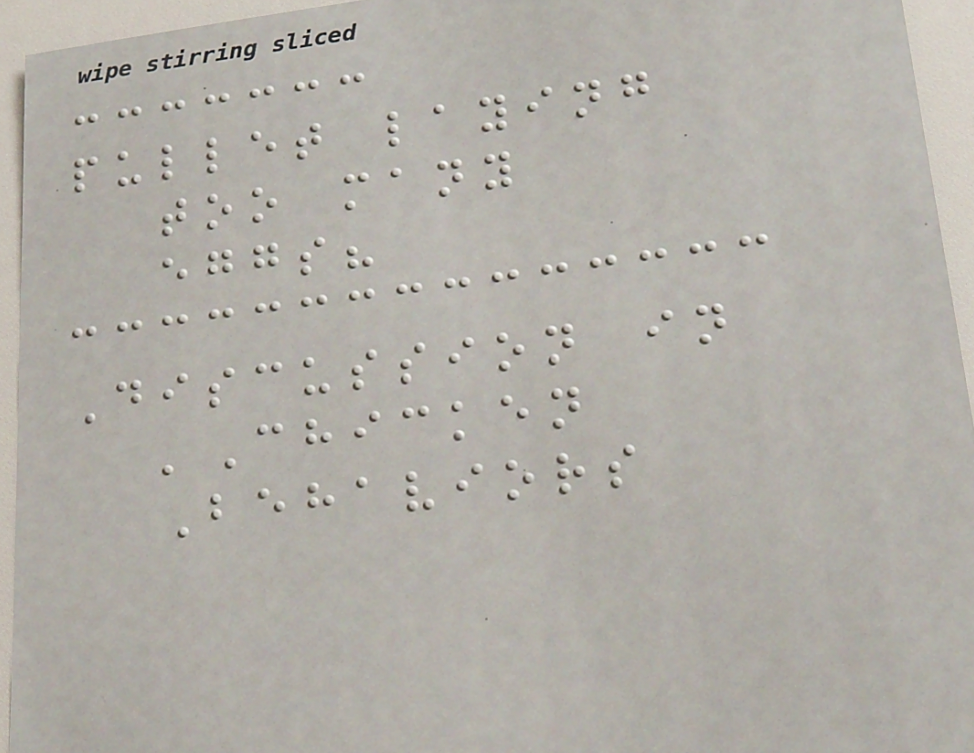pullet laying
too many
eggs?
Discussion in
'Chicken
Behaviors
